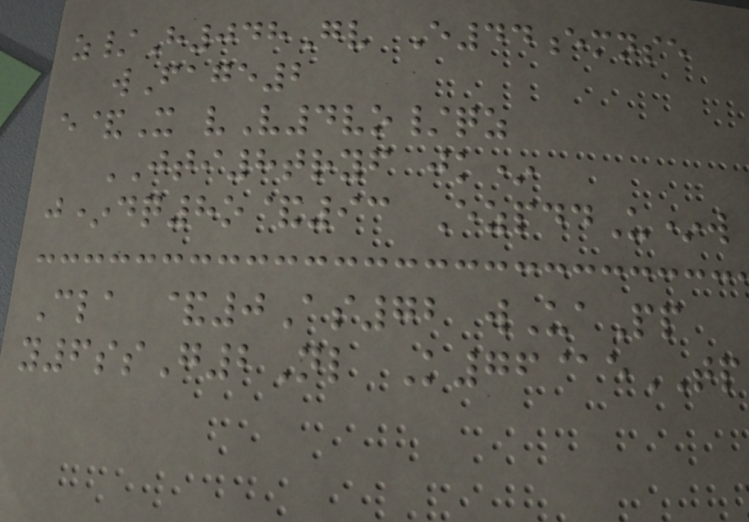z/H048Gv E44emnse
wFage2
e&X vV4vo/qz
JTI8tryf jk*
j*dq8o&93 EzpddU*w
Cla &0As72 wUaPp
y6ssG2Nl K76@eTP
